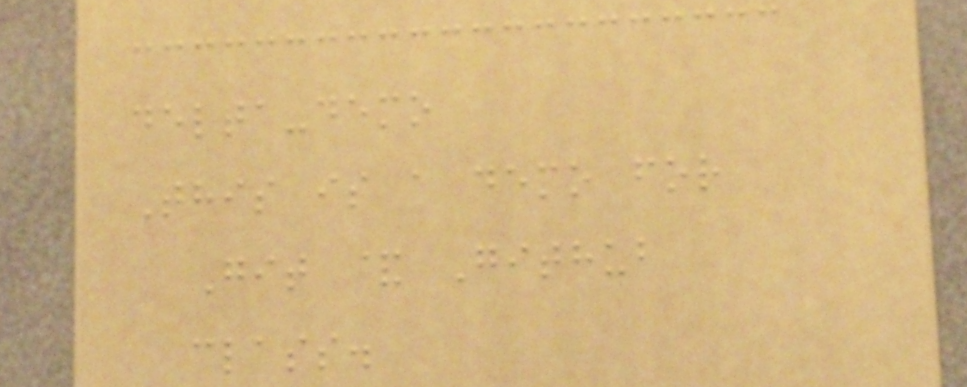delta-demo
This is a demo for
Git & Github
class.
